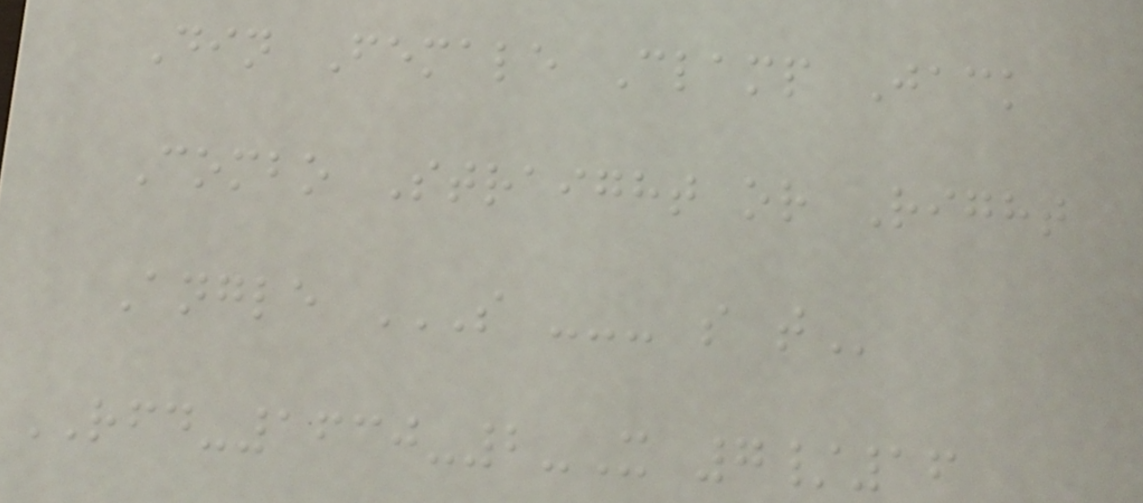Din Female Clamp Jack
Combo Straight or Right
Angle S --- S T
RFD-1630-2-X 7/16
